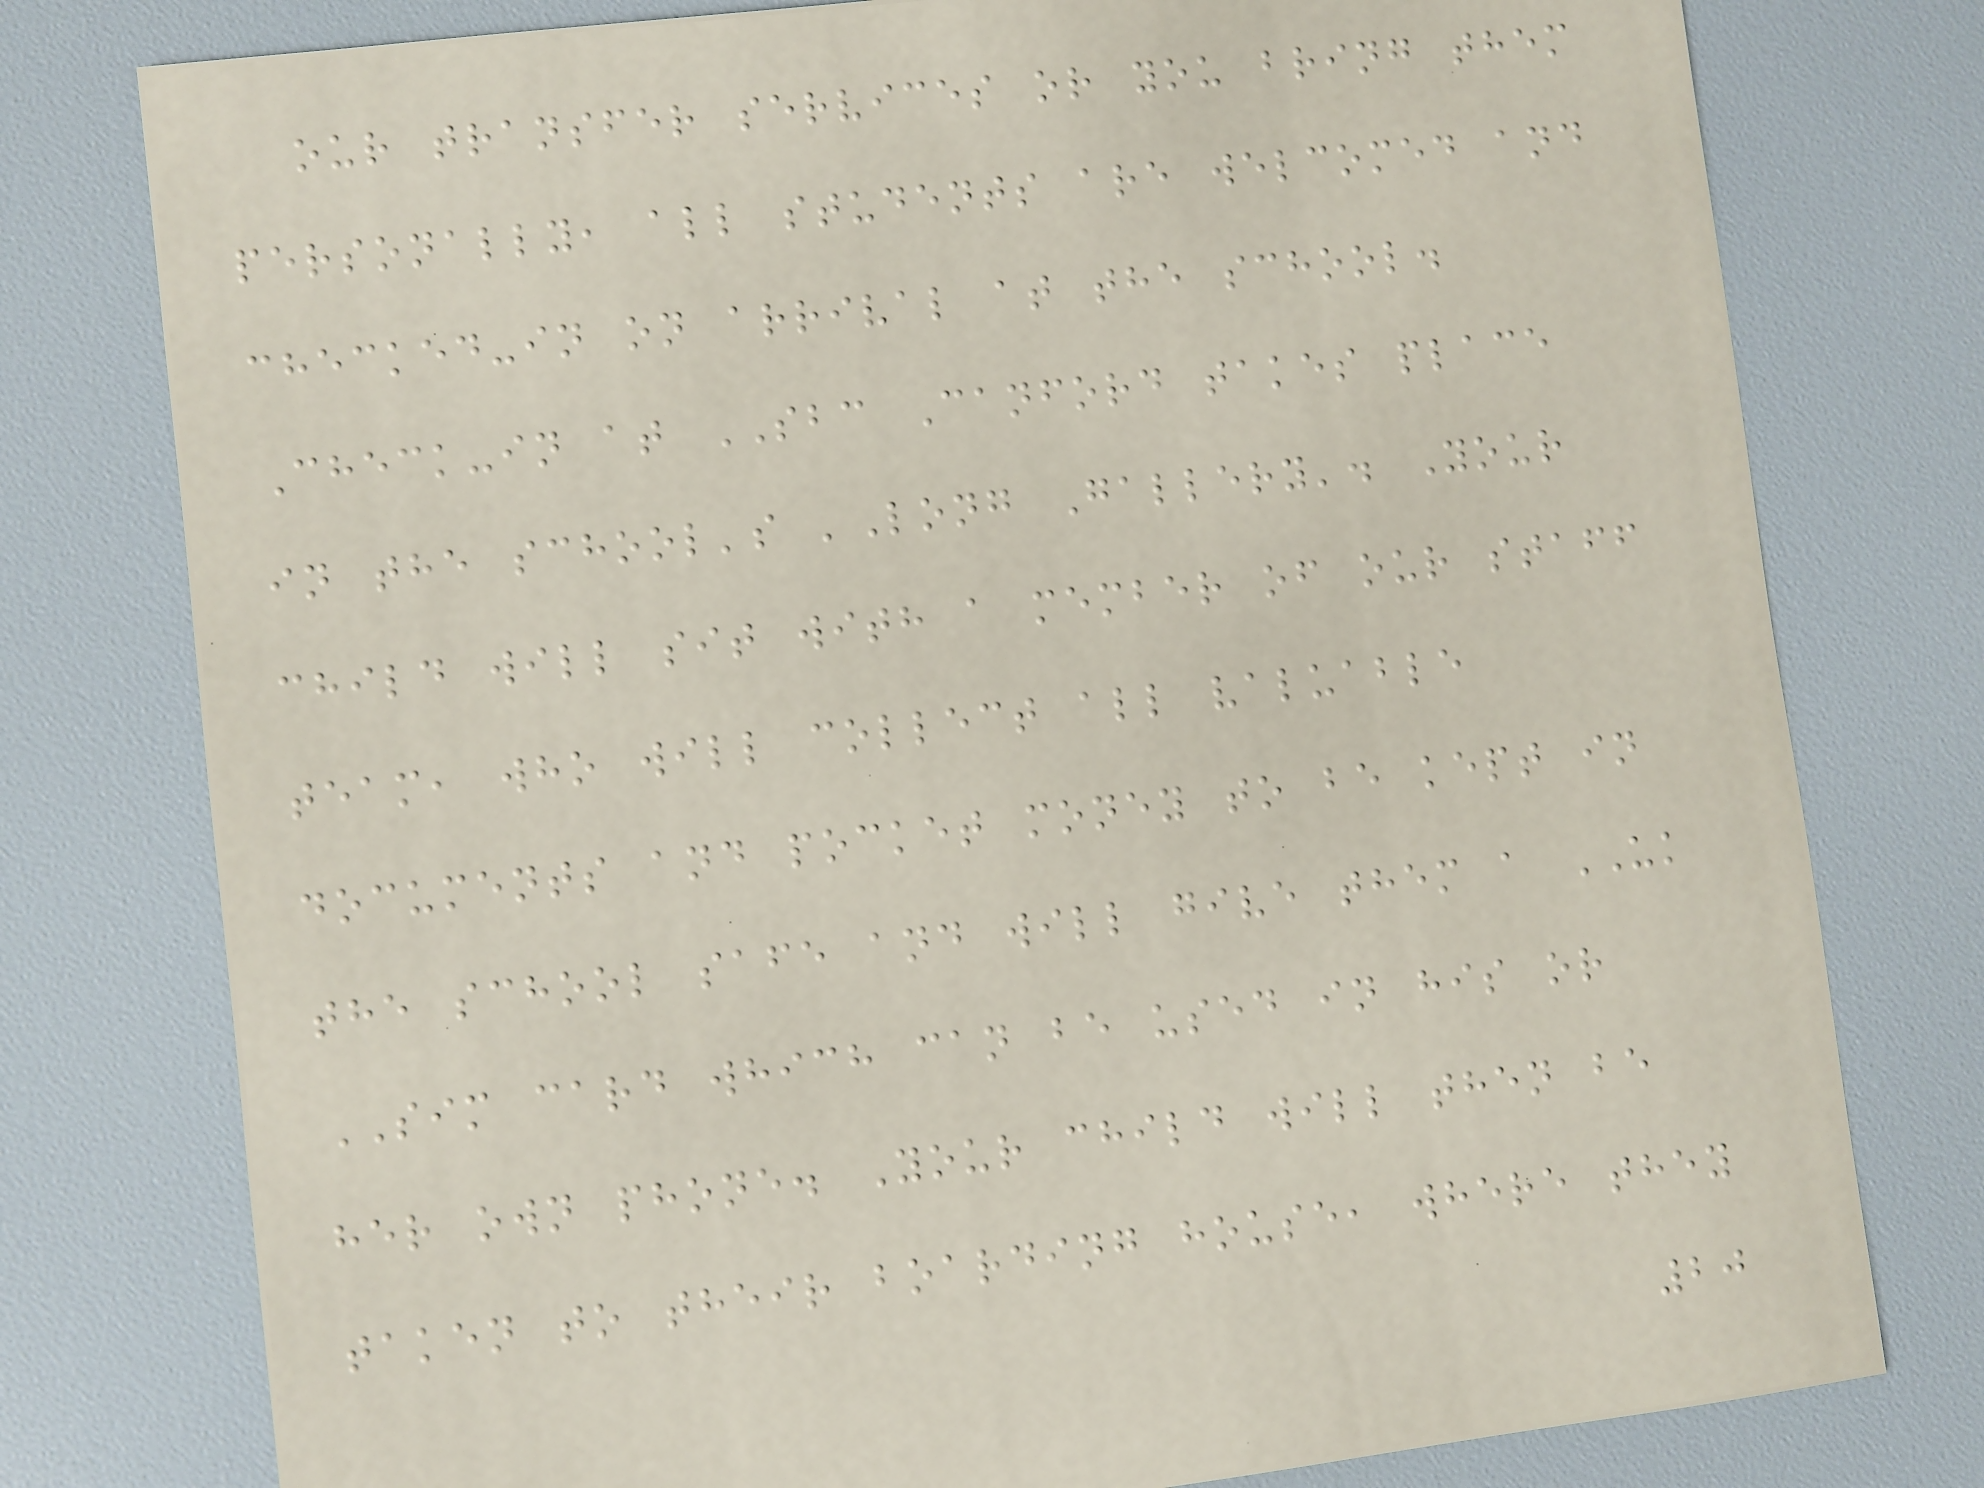our transfer services or you bring them
personally, all students are welcomed and
checked-in on arrival at the school.
Check-in at SBC Canford takes place
in the school's 'Long Gallery'. Your
child will sit with a member of our staff
team, who will collect all valuable
documents and pocket money to be kept in
the school safe and will give them a UK
SIM card which can be used in his or
her own phone. Your child will then be
taken to their boarding house, where they
20
